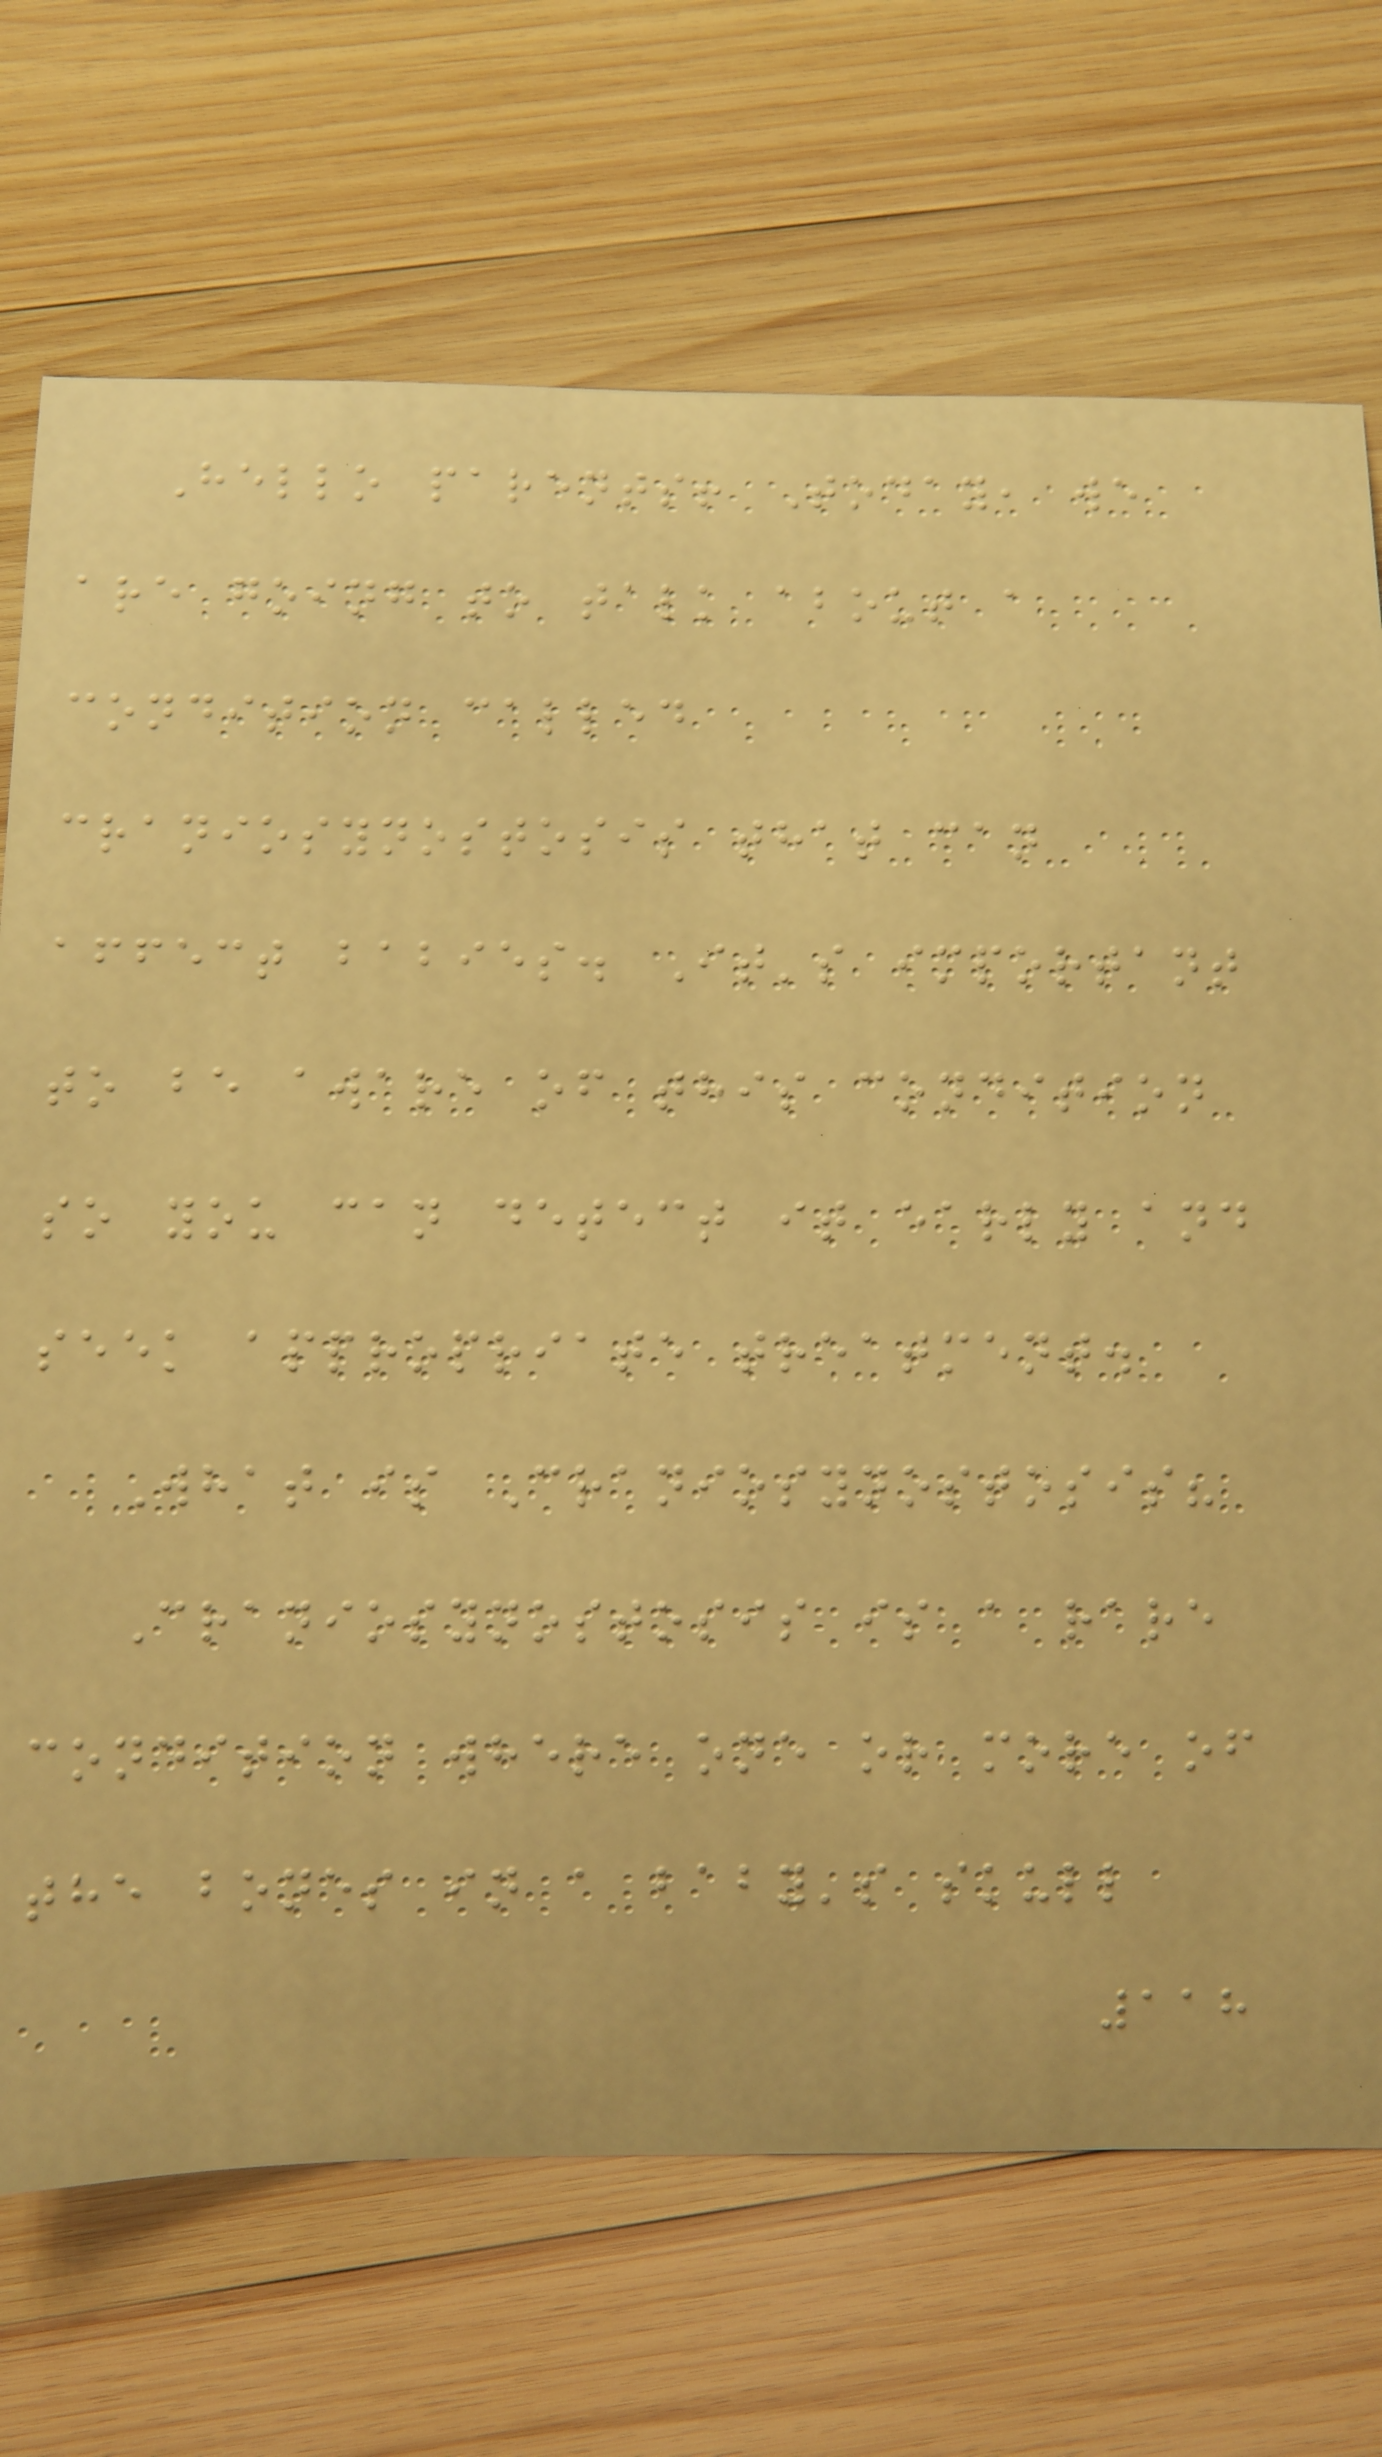Hello parents! Today, we
are going to talk about a
condition called
craniosynostosis that can
affect babies. It's important
to be aware of this condition
so you can detect it early and
seek appropriate treatment.
What is Craniosynostosis?
Craniosynostosis is a rare
condition where one or more of
the bones in a baby's skull
118
